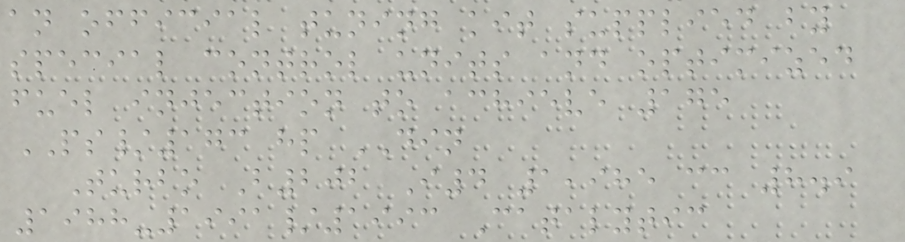an official tuning kit supplied by
special control units and optimized
fuel injection to achieve 175
PS/173 hp DIN
Turbo B202 I4 1,985 cc 8.9
1988-1991/1993 Catalytic
